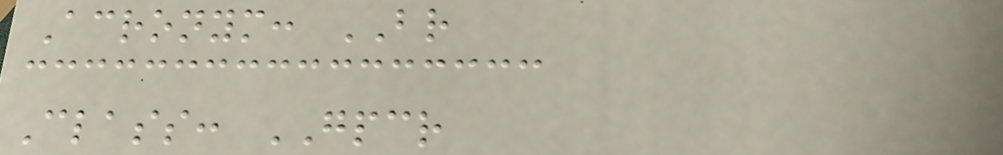Acronym: BR
Class: GPCR
